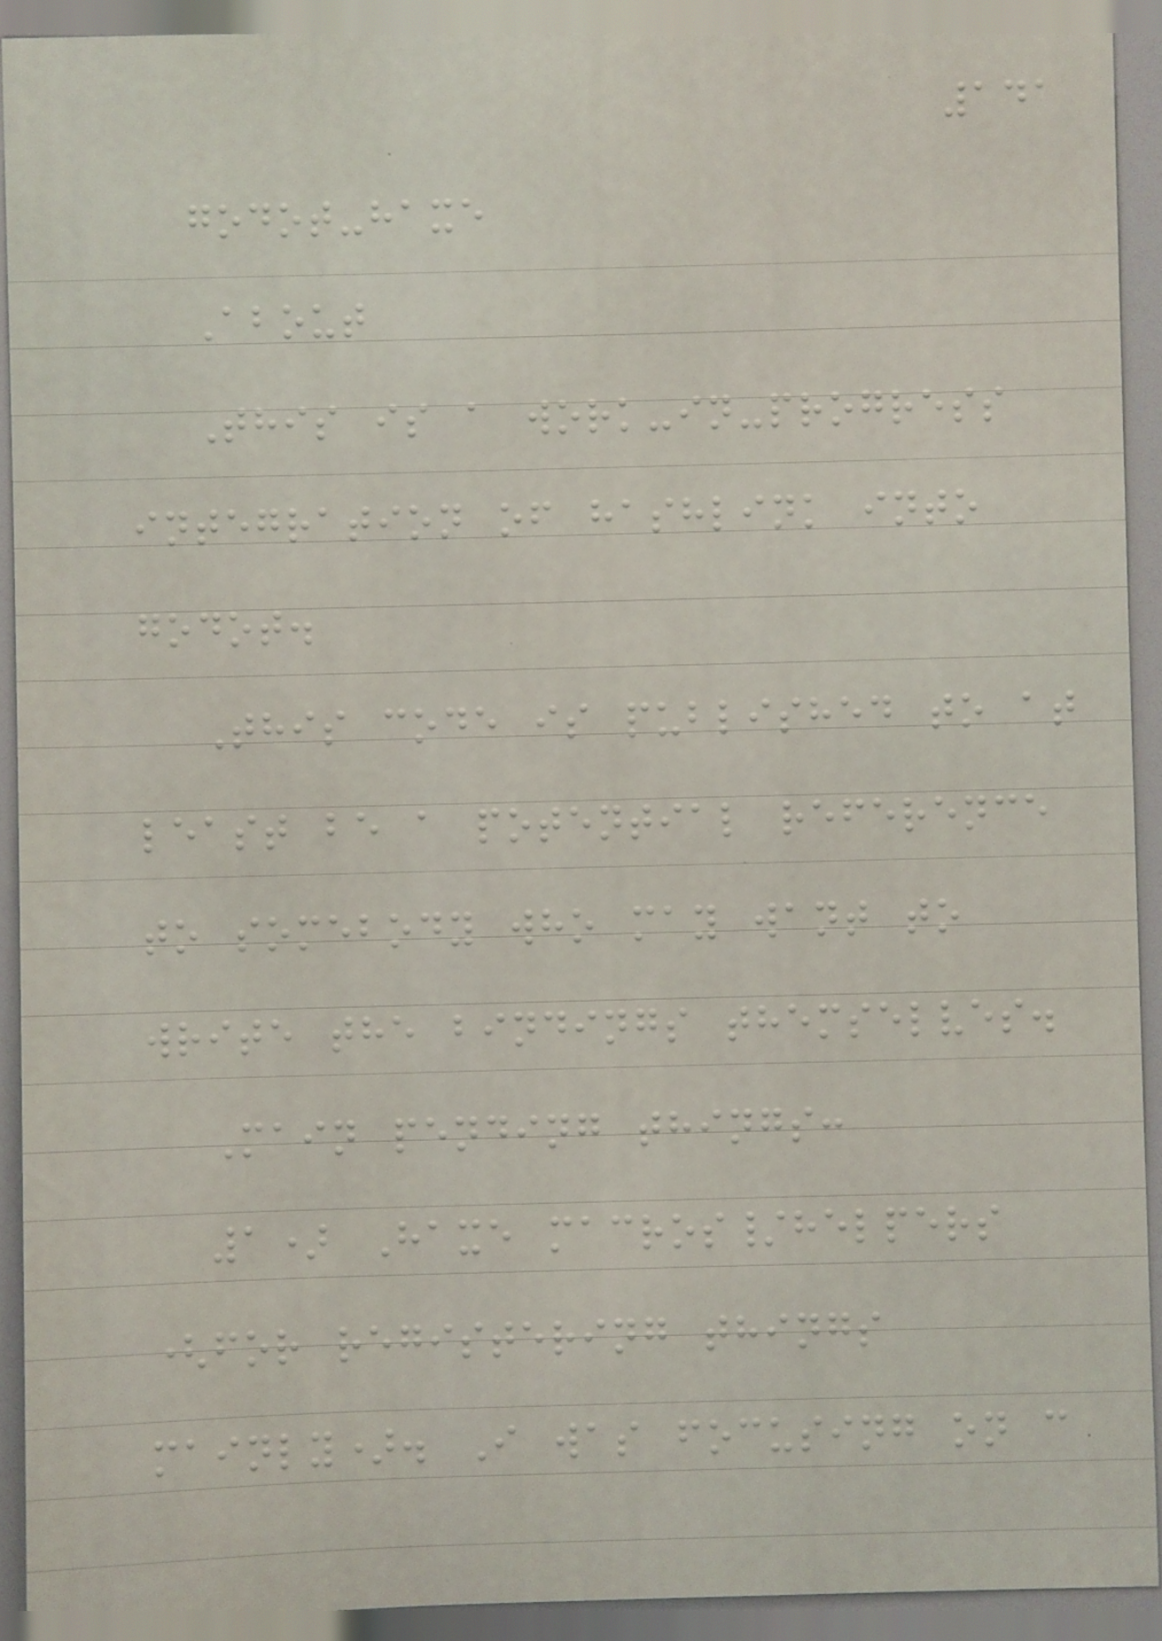141
godot-haxe
About
This is a work-in-progress
integration of hashlink into
godot.
This code is published to at
least be a potential reference
to somebody who may want to
write the bindings themselves.
Main pending things:
1) Haxe macros/helpers
(for registering things
mainly). I was focusing on c
